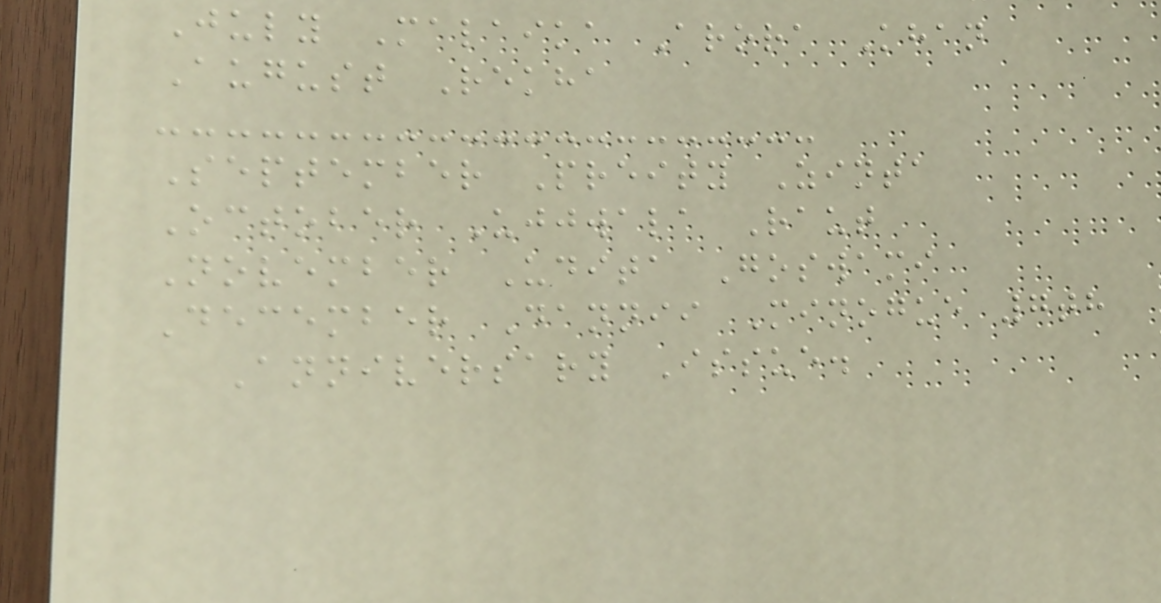July Malaika Arora Khan
August Rekha
September Preity Zinta
October Ujjwala Raut
November Udita Goswami
December Dannii Minogue 7th
Anniversary Issue.
